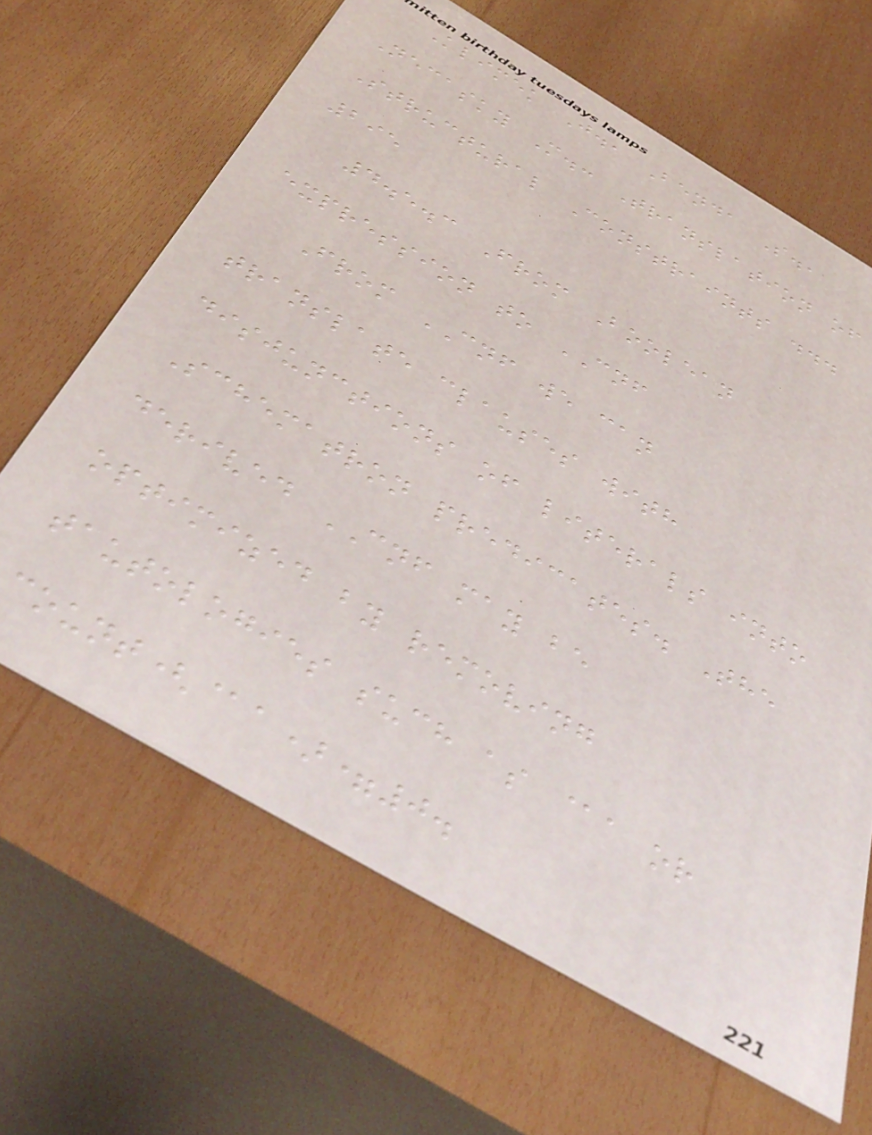Klimek J., Benda S.,
Necasky M.: Translation of
Structural Constraints ...
295
4.5.3 From Boolean
expression to CNF
From CNF we can
translate clauses with
disjunctions of literals into
Schematron predicates. The
derived CNF may be
optimized by removing
tautologies such as @a or
count(@a)=0.
